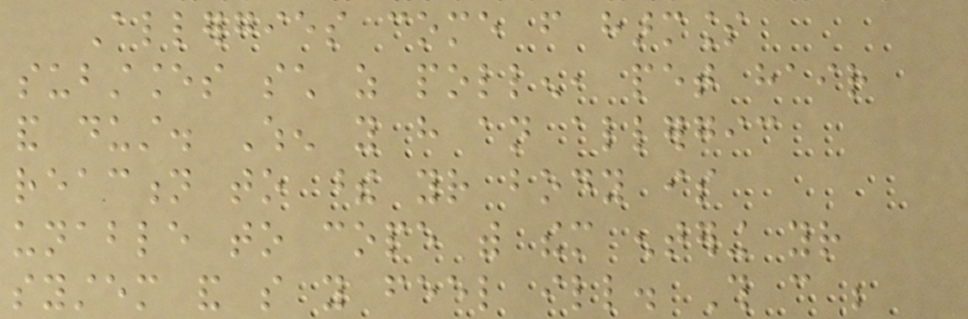Allergies come from harmless
substances such as pollen, pet hair
and dust. When you have an allergic
reaction to these your body is
unable to cope with them entering your
system and so you feel ill. This can be
